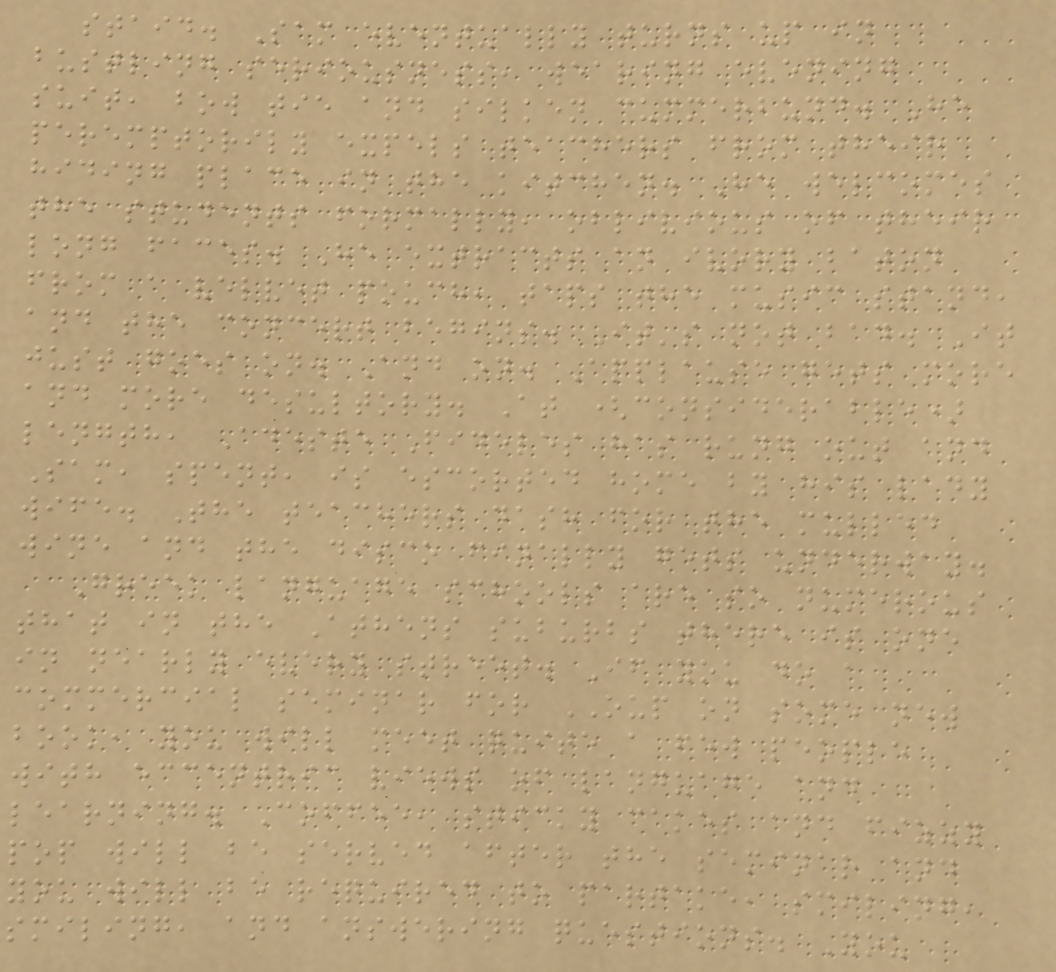staid. Sam eventually turns up in
bustling seriousness, wearing evening
suit, bow tie and silken cummerbund. He
peremptorily expels teachers from their
hiding place in the kitchen. He welcomes
the students formally, oblivious of their
long faces. He extracts an ivory baton
from a velvet pouch, taps the music stand,
and the concert begins. It's not bad. It
just goes on. And on. Applause gets more
and more desultory. At (considerable)
length, Adeste Fideles has rung out and
Sam, spent, is escorted home by his lady
wife. The teachers dash for the mulled
wine and the disco finally gets underway.
Greek language schools are so numerous
that in the Athens suburbs there is one
in nearly every street. If you do a
commercial seminar for OUP on some new
book, you will meet quite a few people
with eccentric views of language and
learning. Coffee, sticky cakes and fizzy
pop will be served after the seminar and
you will be required to partake, smiling,
smiling, and answering questions. You
